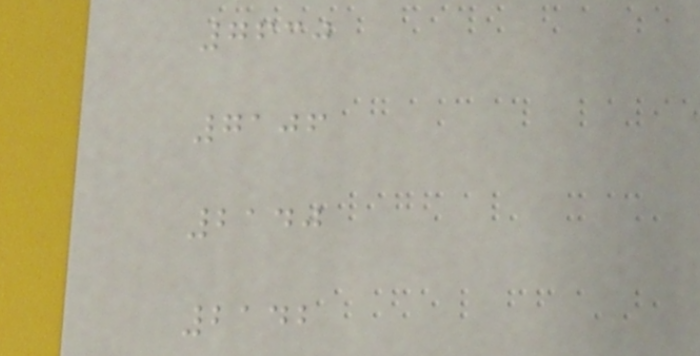7630
7106
2140
2142
